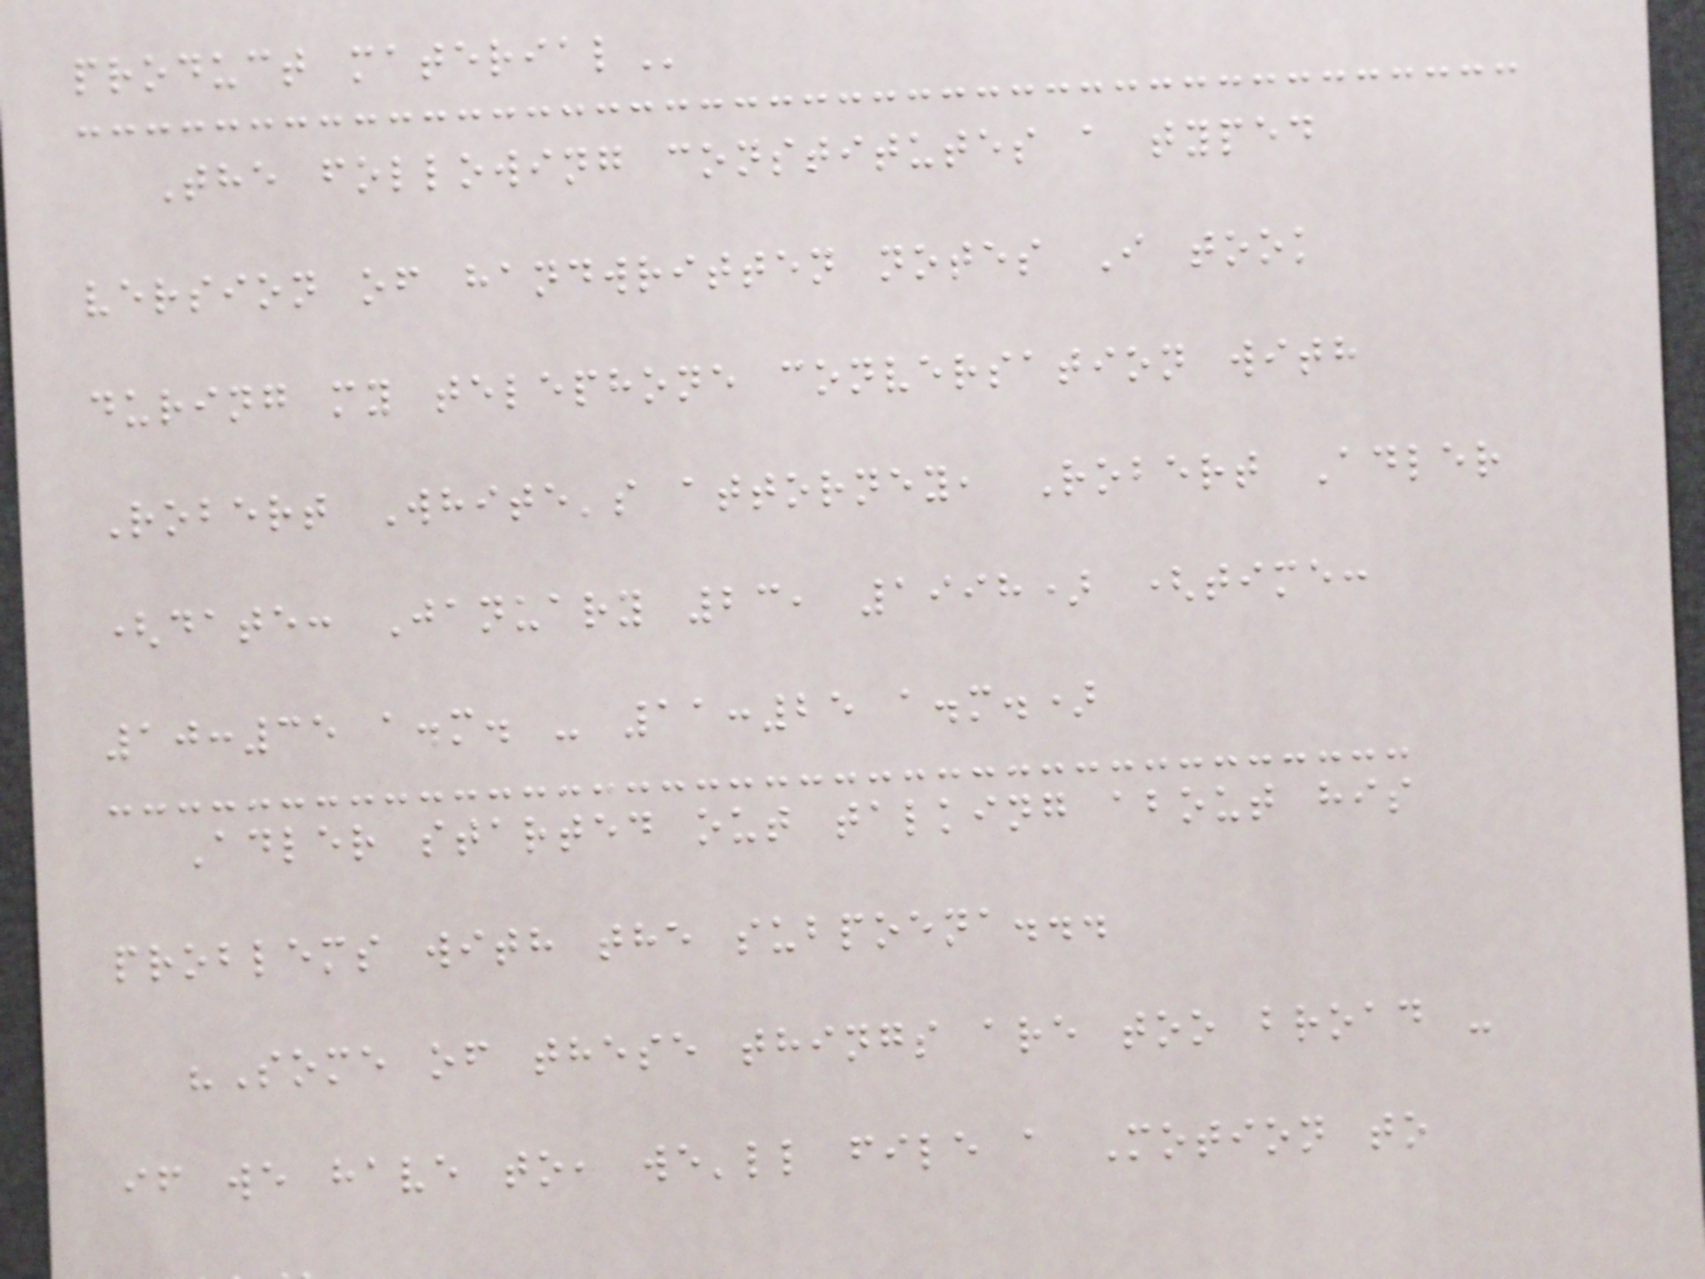product
The following constitutes a typed
version of handwritten notes I took
during my telephone conversation with
Robert White's attorney, Robert Adler
(date: January 23, 1998) (time:
10:35 a.m. - 11:25 a.m.)
Adler started out talking about his
problems with the subpoena...
"Some of these things are too broad -
if we have to, we'll file a Motion to
